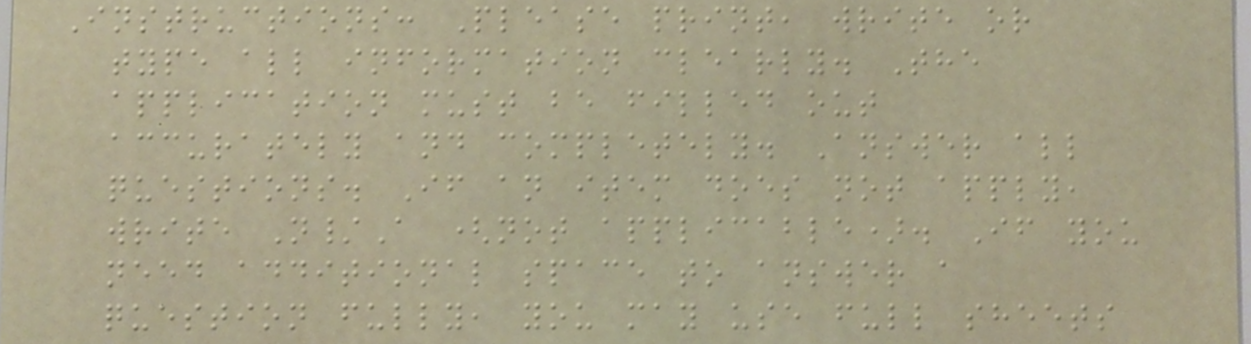Instructions: Please print, write or
type all information clearly. The
application must be filled out
accurately and completely. Answer all
questions. If an item does not apply,
write N/A (not applicable). If you
need additional space to answer a
question fully, you may use full sheets
